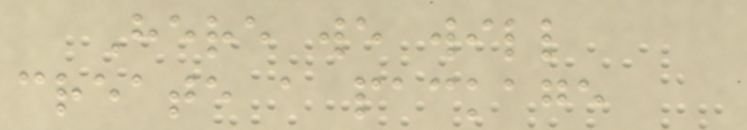Here we will
create a package
